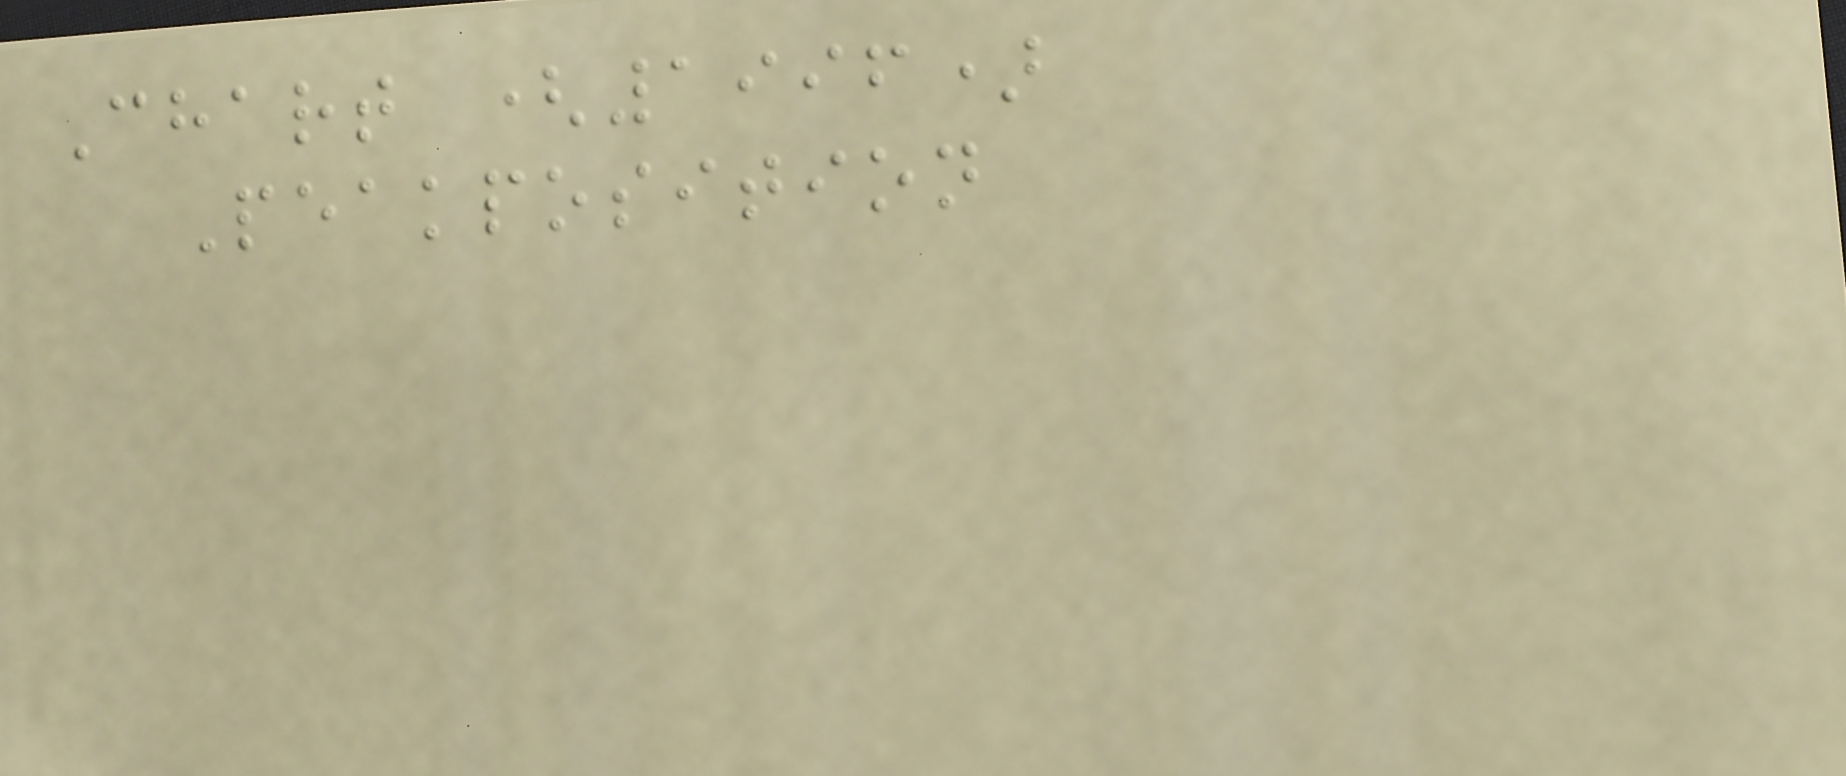Chart (1996)
Peakposition
